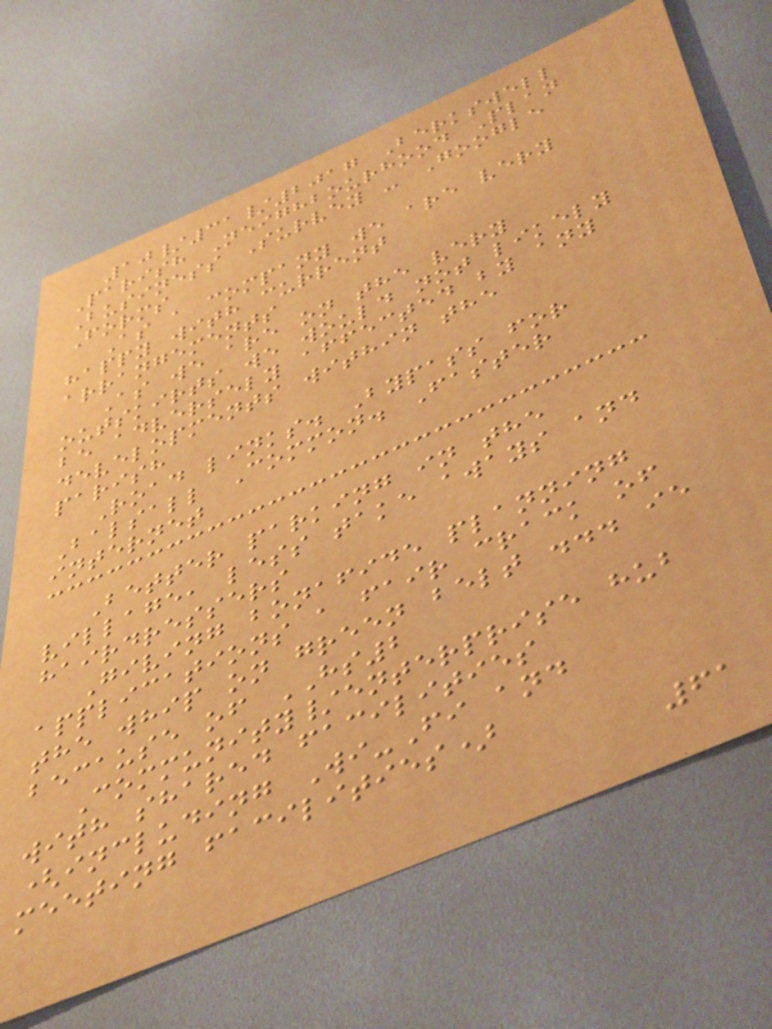10/31/2017 Berkswell
Parish Neighbourhood Plan
Business Survey - Google
Forms
As a company we are very
happy with current
arrangements
As we are on the very
outskirts we would not likely
be adversely affected by any
developments within the
parish
Road links. Bypass for
Balsall Common. Faster
internet
Better parking in the
village, less take aways and
hairdressers
Giving bonafide planning
applications a fair crack of
the whip on green belt ... ie
because of HS2
Community/enterprise hub
with shared facilities
(including Wi-Fi and
meeting facilities)
61
